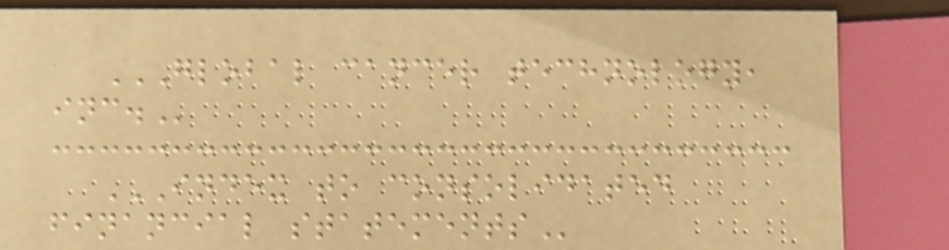GLOBAL CANCER TECHNOLOGY,
INC.
INDEX TO CONSOLIDATED
FINANCIAL STATEMENTS
